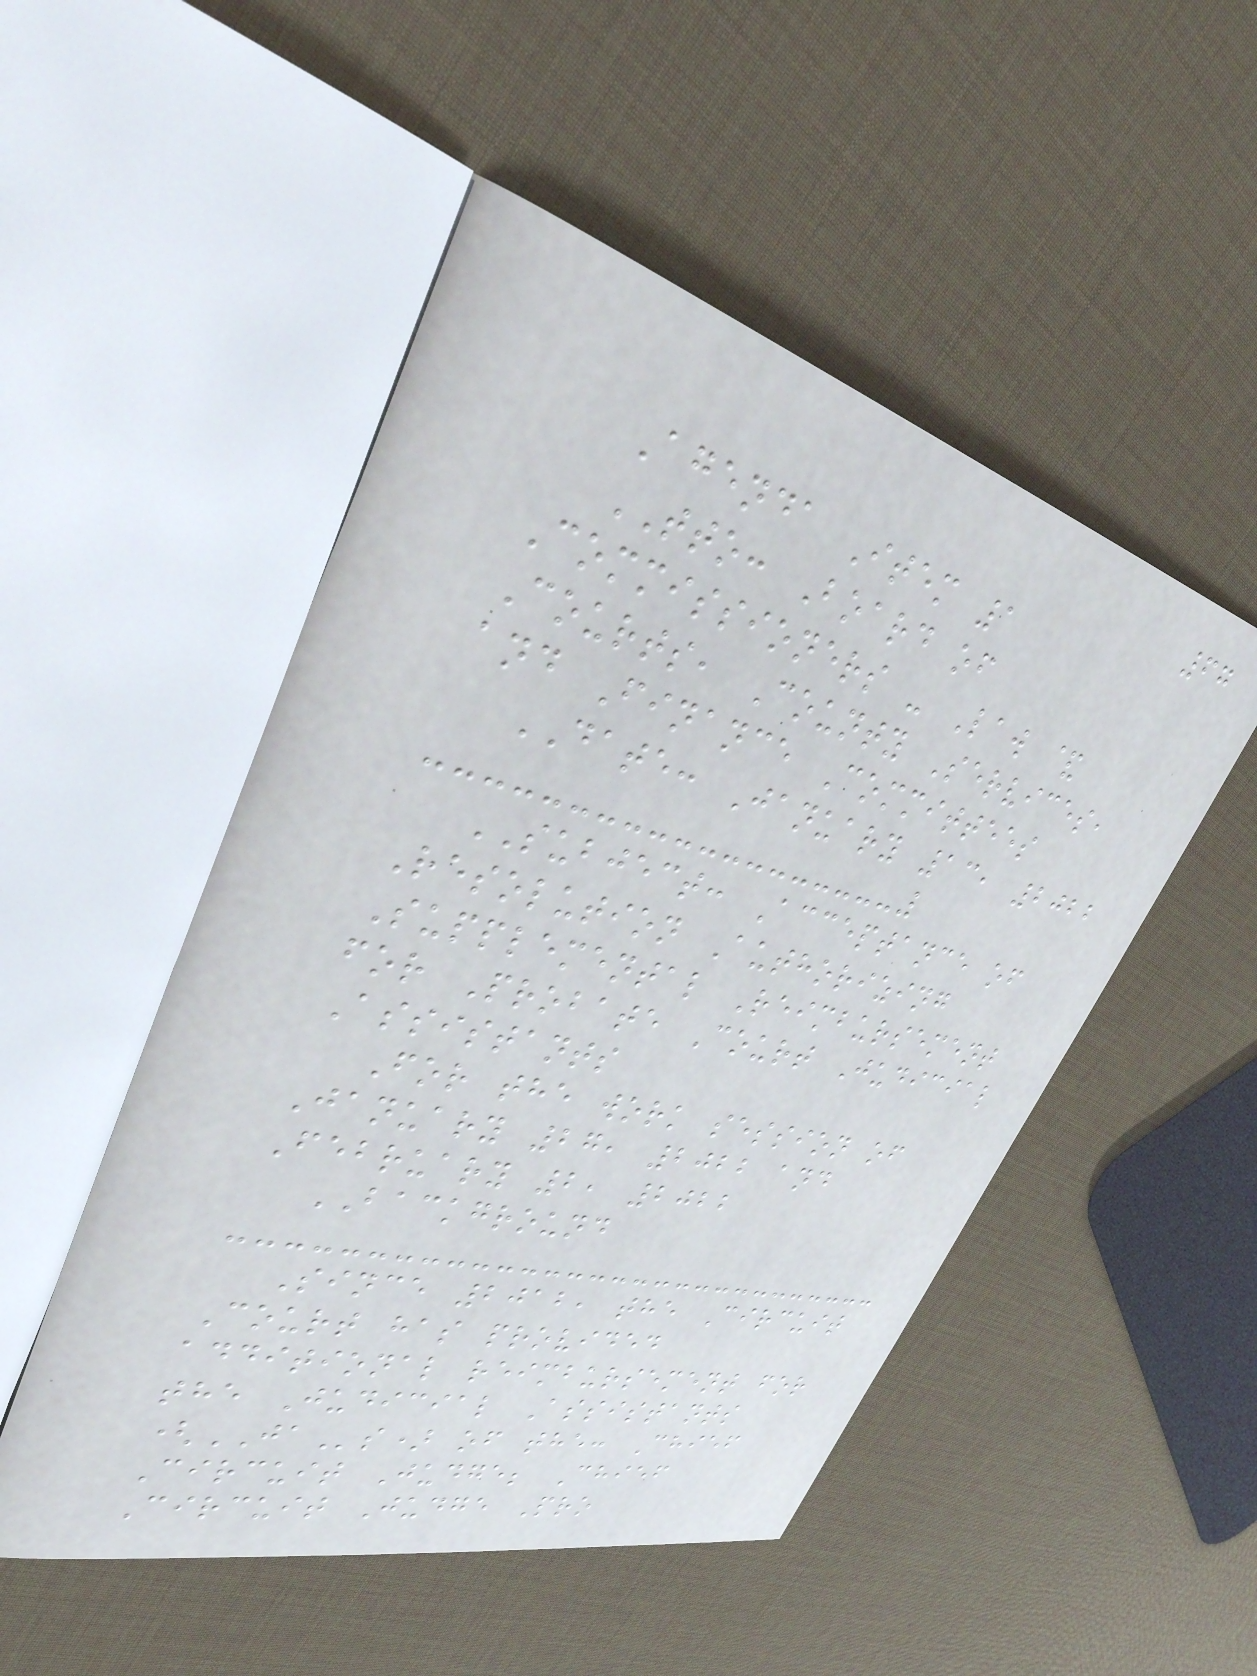67
Agenda Item 1
TTO: Board of
Commissioners - Law &
Courts, County Services,
and Finance Committees
DATE: January 13, 2022
SUBJECT: Acceptance of
Resolution Authorizing
Supplemental Reimbursement
for Probate Court Judicial
Assistants
For the work session of
January 27, 2022 and
February 2, 2022
BACKGROUND
Since 2012, the Circuit
Court has provided
additional reimbursement for
the Judicial Assistants
(JAs) of the: Chief
Circuit Judge; Chief
Circuit Judge Pro
